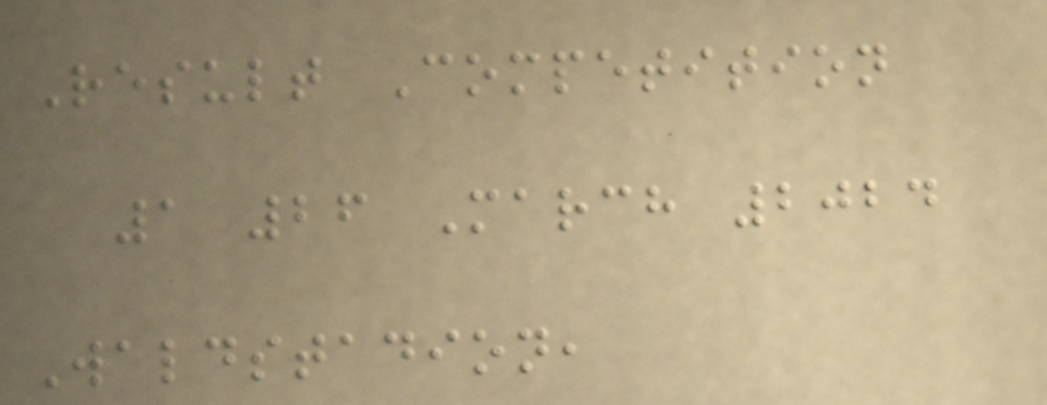Result Competition
1 26 March 2024
Waldstadion,
